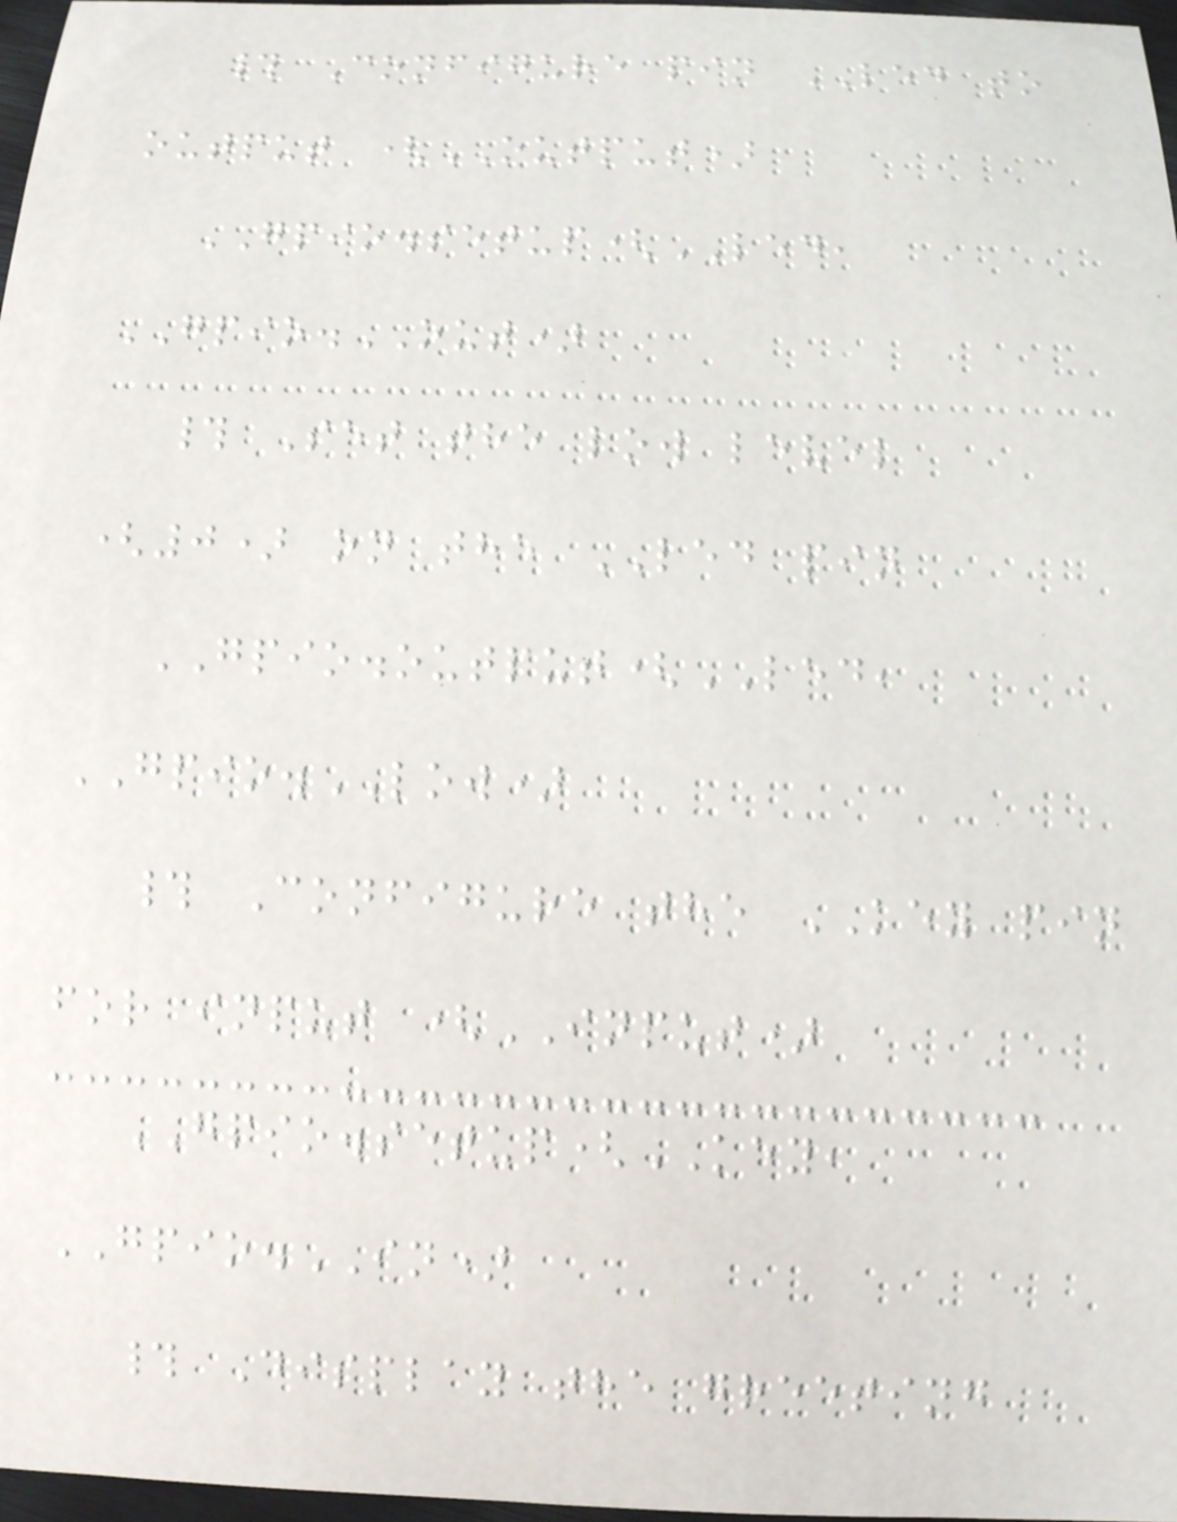# Configure pin LED to
output (OUTPUT)
GPIO.setup(LED,
GPIO.OUT)
# Set the low level
(0) on the LED pin
GPIO.output(LED,
GPIO.LOW)
# Configure the KEY pin
for input (INPUT)
GPIO.setup(KEY,
GPIO.IN)
# Display the greeting
